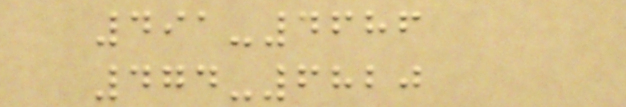491-4686
474-6820
